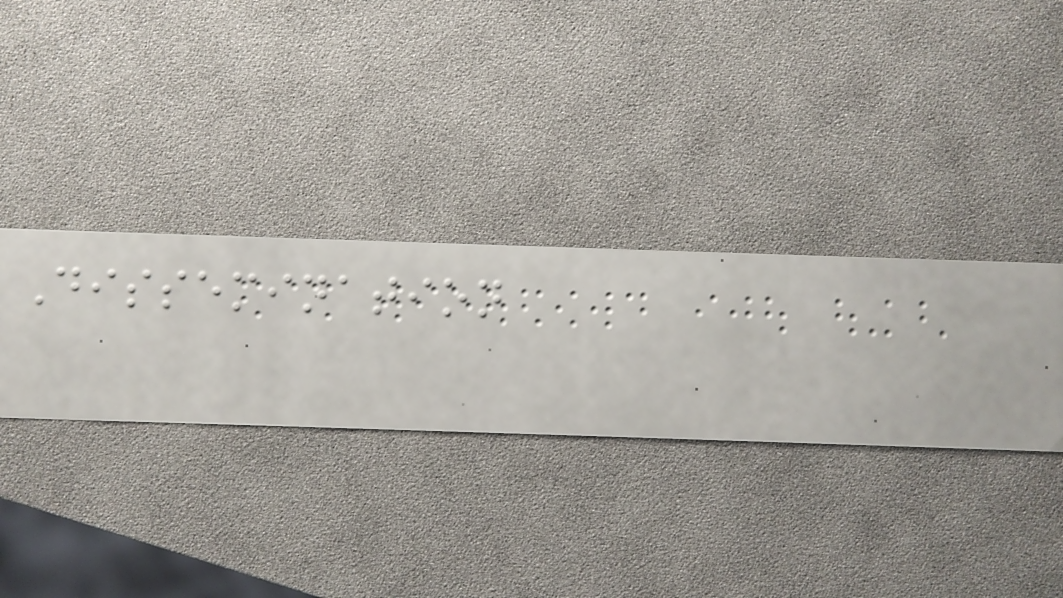Dissemination
